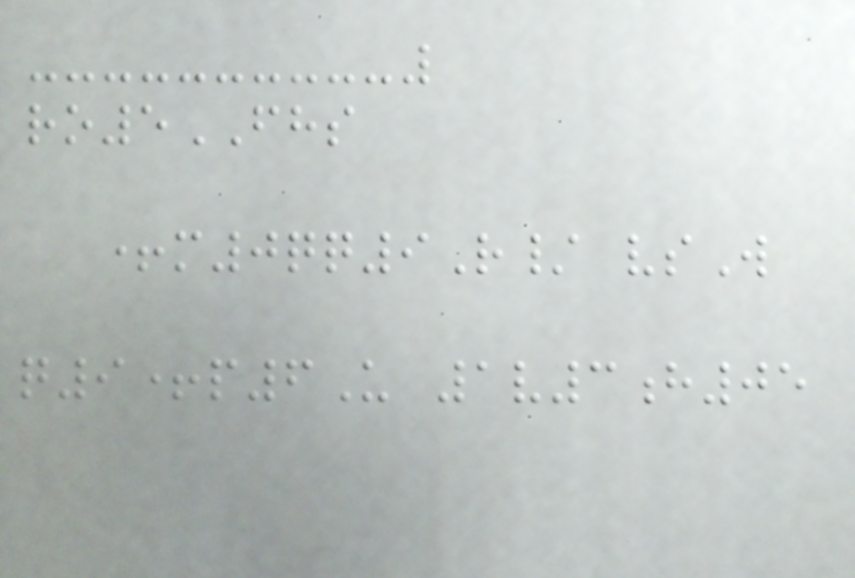ro5FHS
+m0qq9R/ vsW
q9+p6U 1v3h05
